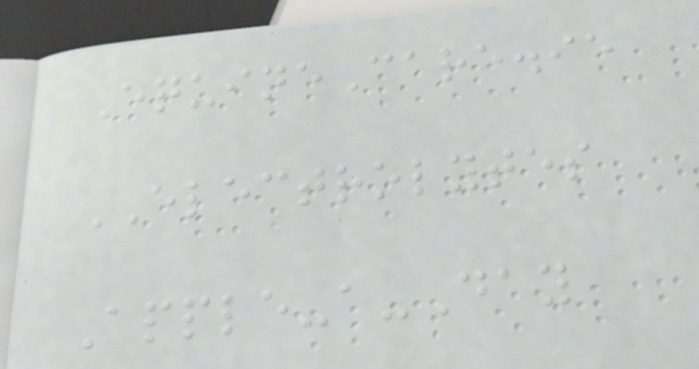EquineCare.ie
ELECTROLYTES
Apple-a-Day
